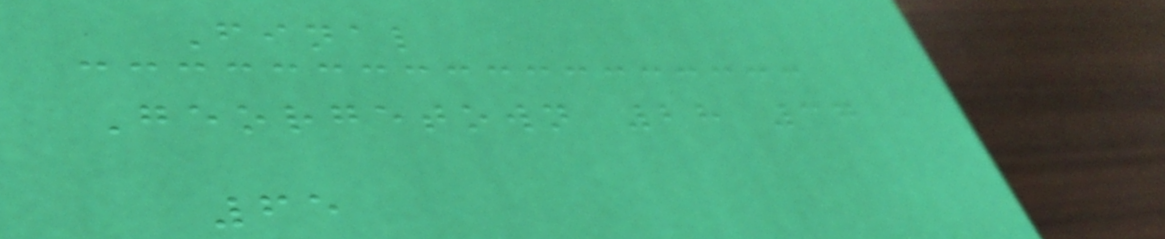Final
Georgetown 28 37
65
